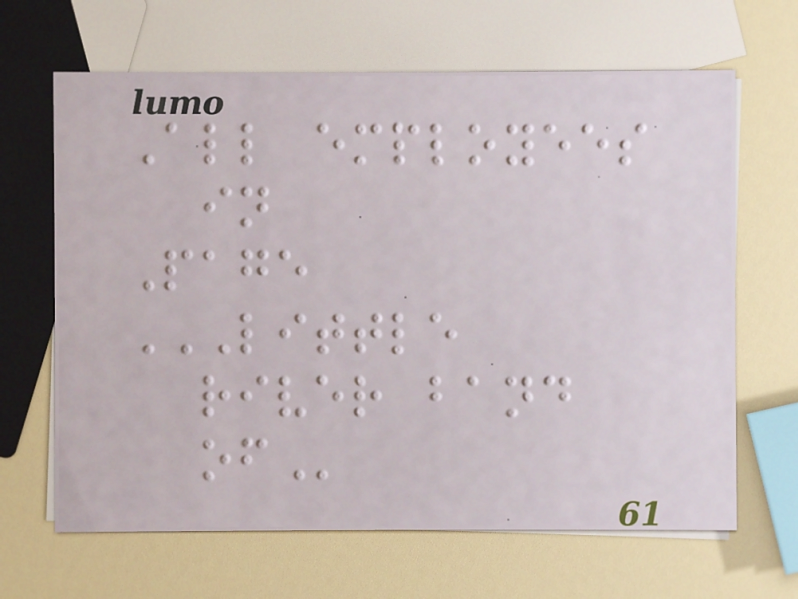All employees
in
Page
LITTLE
RIVER BAND
OF
